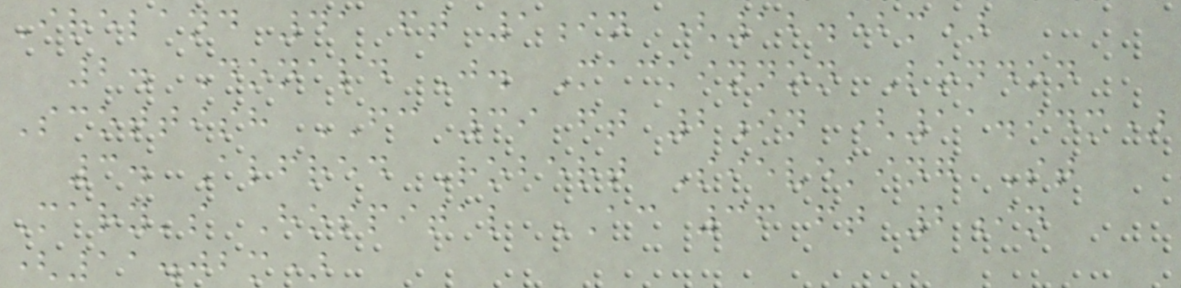Ireland 41 ft 1in (12.52m)
2. Donald J. Mackinnon London
Scottish FC 39 ft 2in (11.94m)
3. Alfred Robert Sieveking St
Mary's Hospital AC 36 ft 2in
(11.02m)
